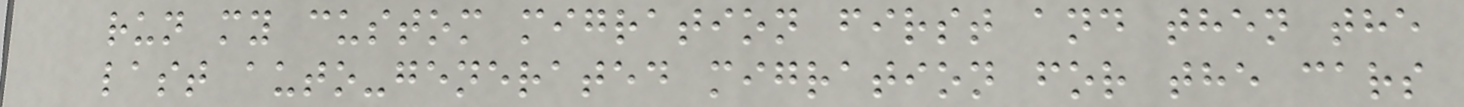run my custom migration first and then the
last auto-generated migration for the cars
